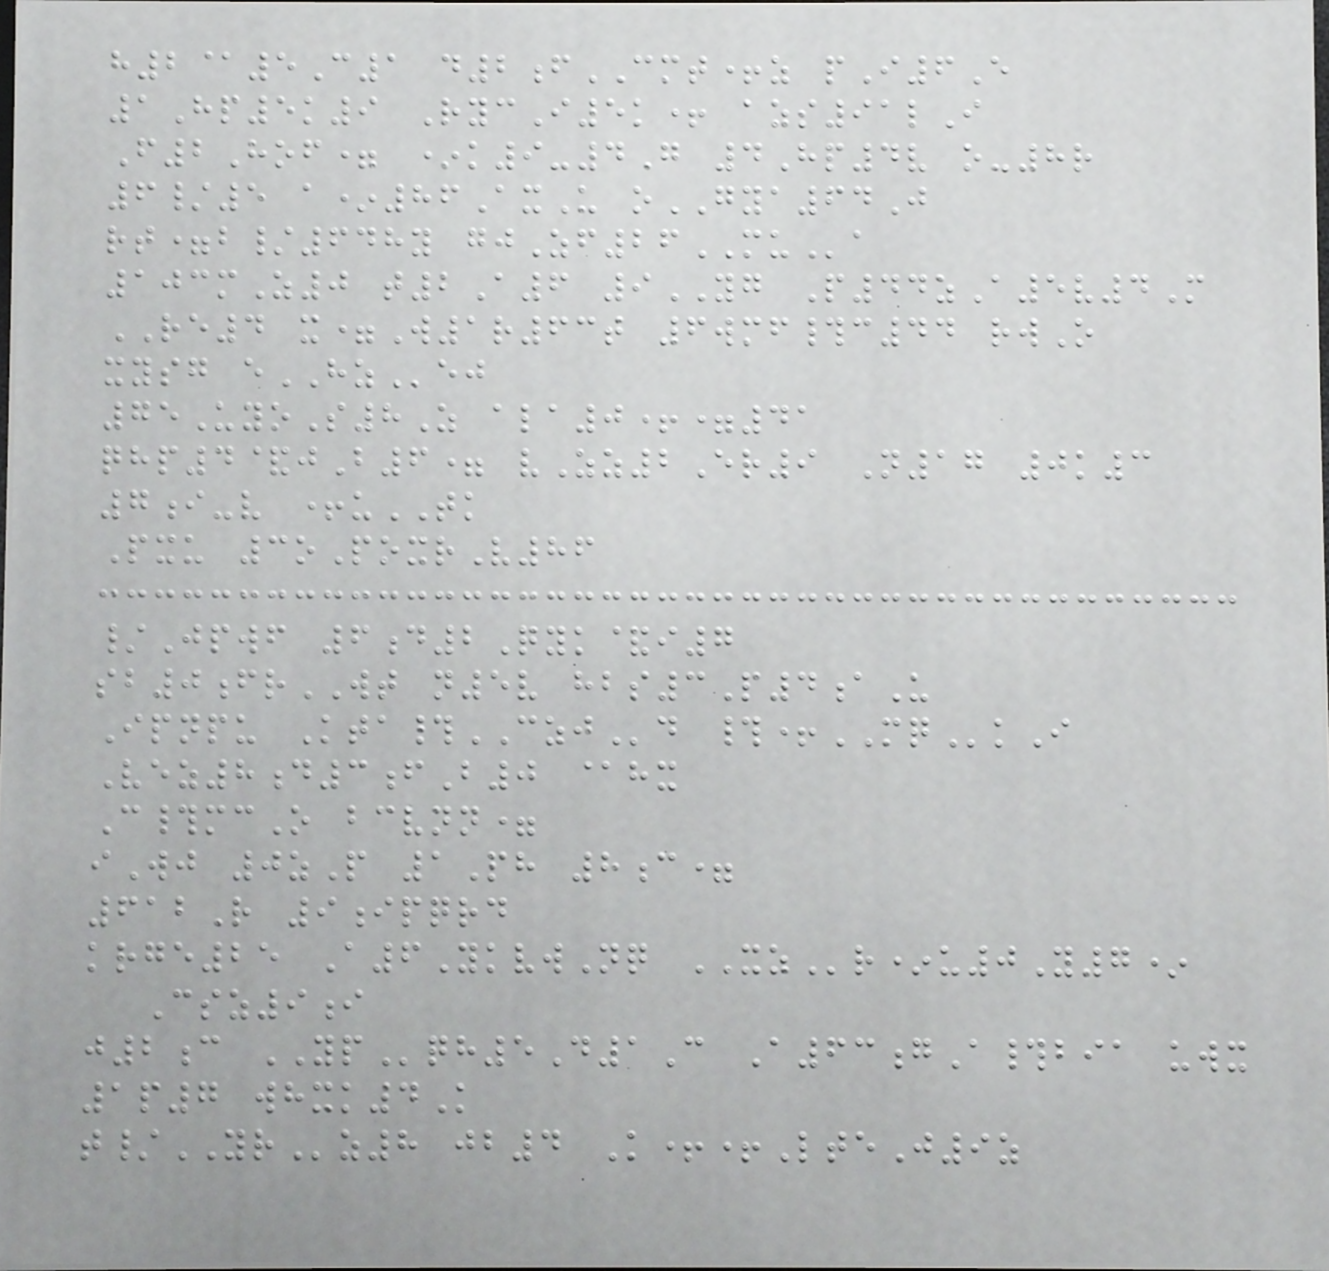h2@5C1 d2fCMT+z pI6E
1Hp5k9 RycI5k+ azs91lI
F2Hof= *k9-4G 4Hp4v o-8r
6/5 a*86AxU oGYA64J
rt=b/648y gjZf26MUa
103mZ0 t2A6 9YG P44zA5v4M
RE4 x=W1r63t 6wmf#c44 rwO
xysg eHZej
75UyoS8Z ala0+=41
qhp4&jB6= vZz2Er9 N17 0k3
7i-v +uTK
Pxu 3oPoxrV86
/Jpwf 6d2Qyk&i7
sb0frWT n5v hbs3P4aU
Ipnpu Kta#CZJd #+MQkI
Vez8d3fB0 @hx
C#mcO bcvnn=
iWj 0zP 1Ph 8c=
612R 9ipqrd
krge25 A6YkvwNq XZr*u0Y7*
Csz9i
j2c YPqh5D1C A63gA#bia uwx
1p7 whxk4K
t/YRz8 jb4 K++LteJ9z
